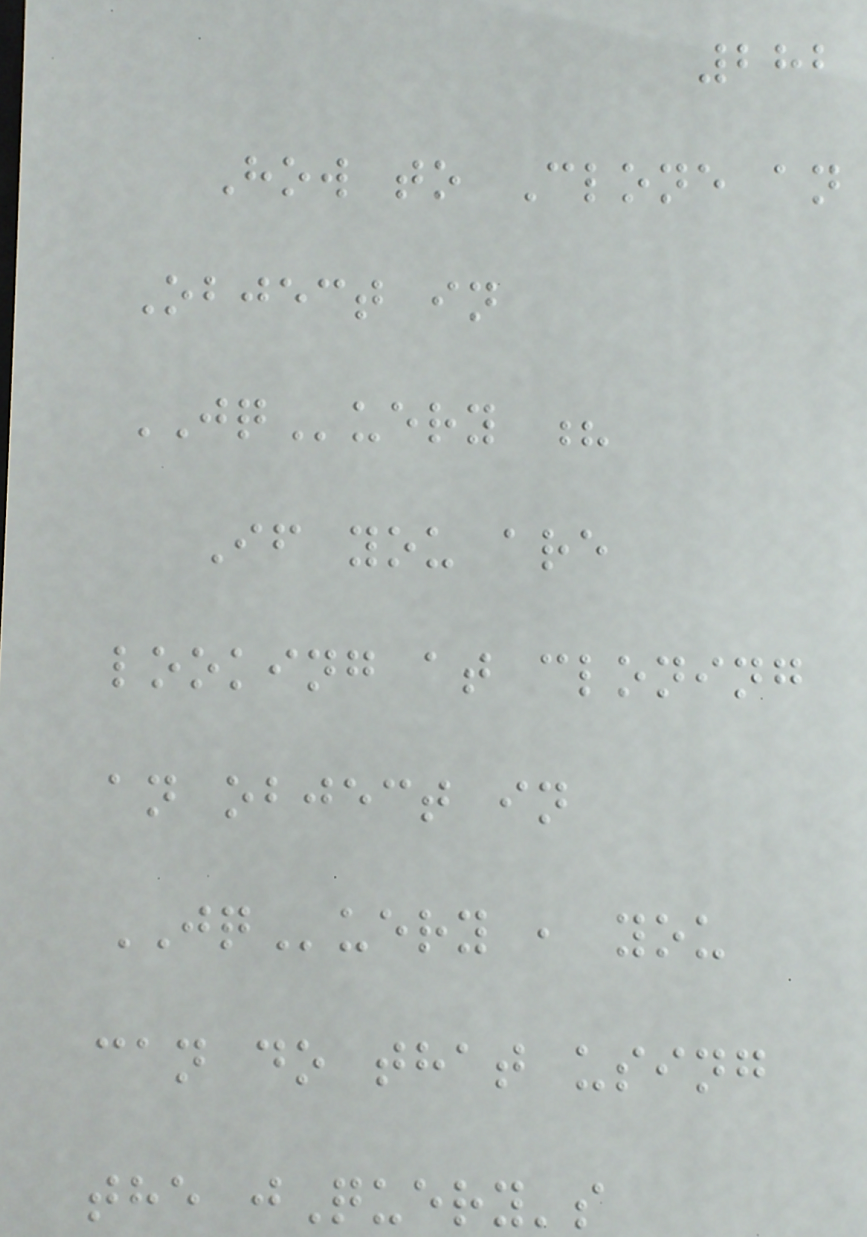282
How to Clone an
Object in
JQuery ?
If you are
looking at cloning
an object in
JQuery , you
can do that using
the jQuery's
